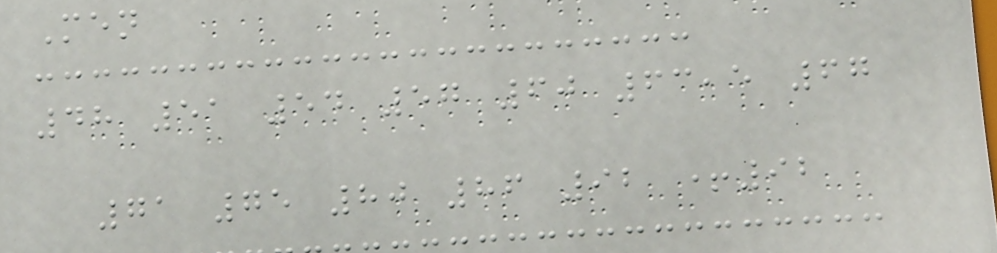Men
48 51 54 57 60 63,5 67
71 75 80 86 92 +92
